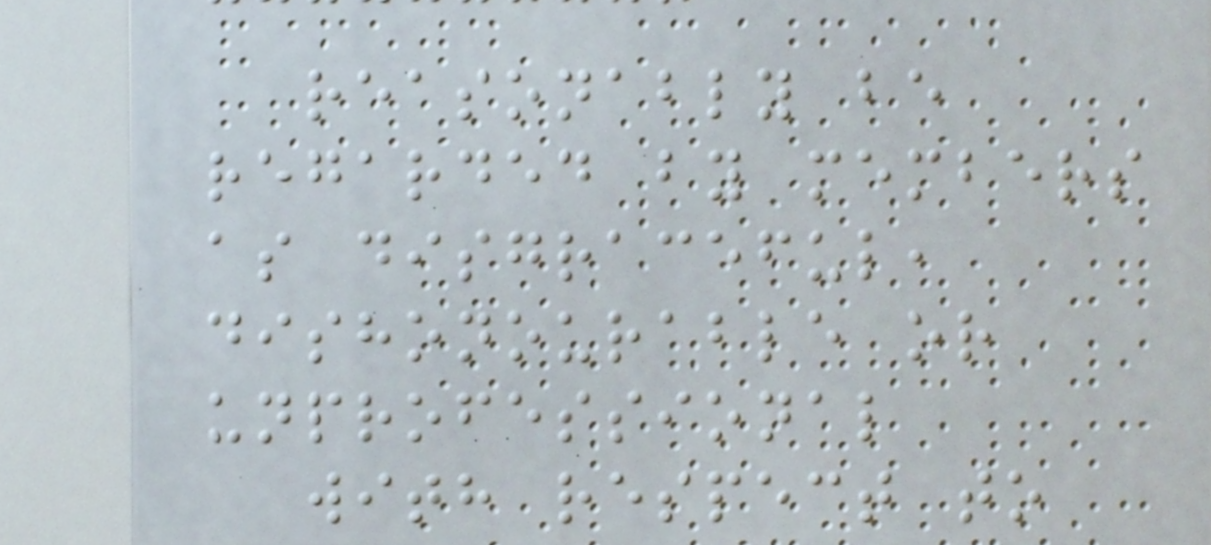reasonably be
regarded by members
as disgraceful,
dishonourable or
unprofessional
with respect to
